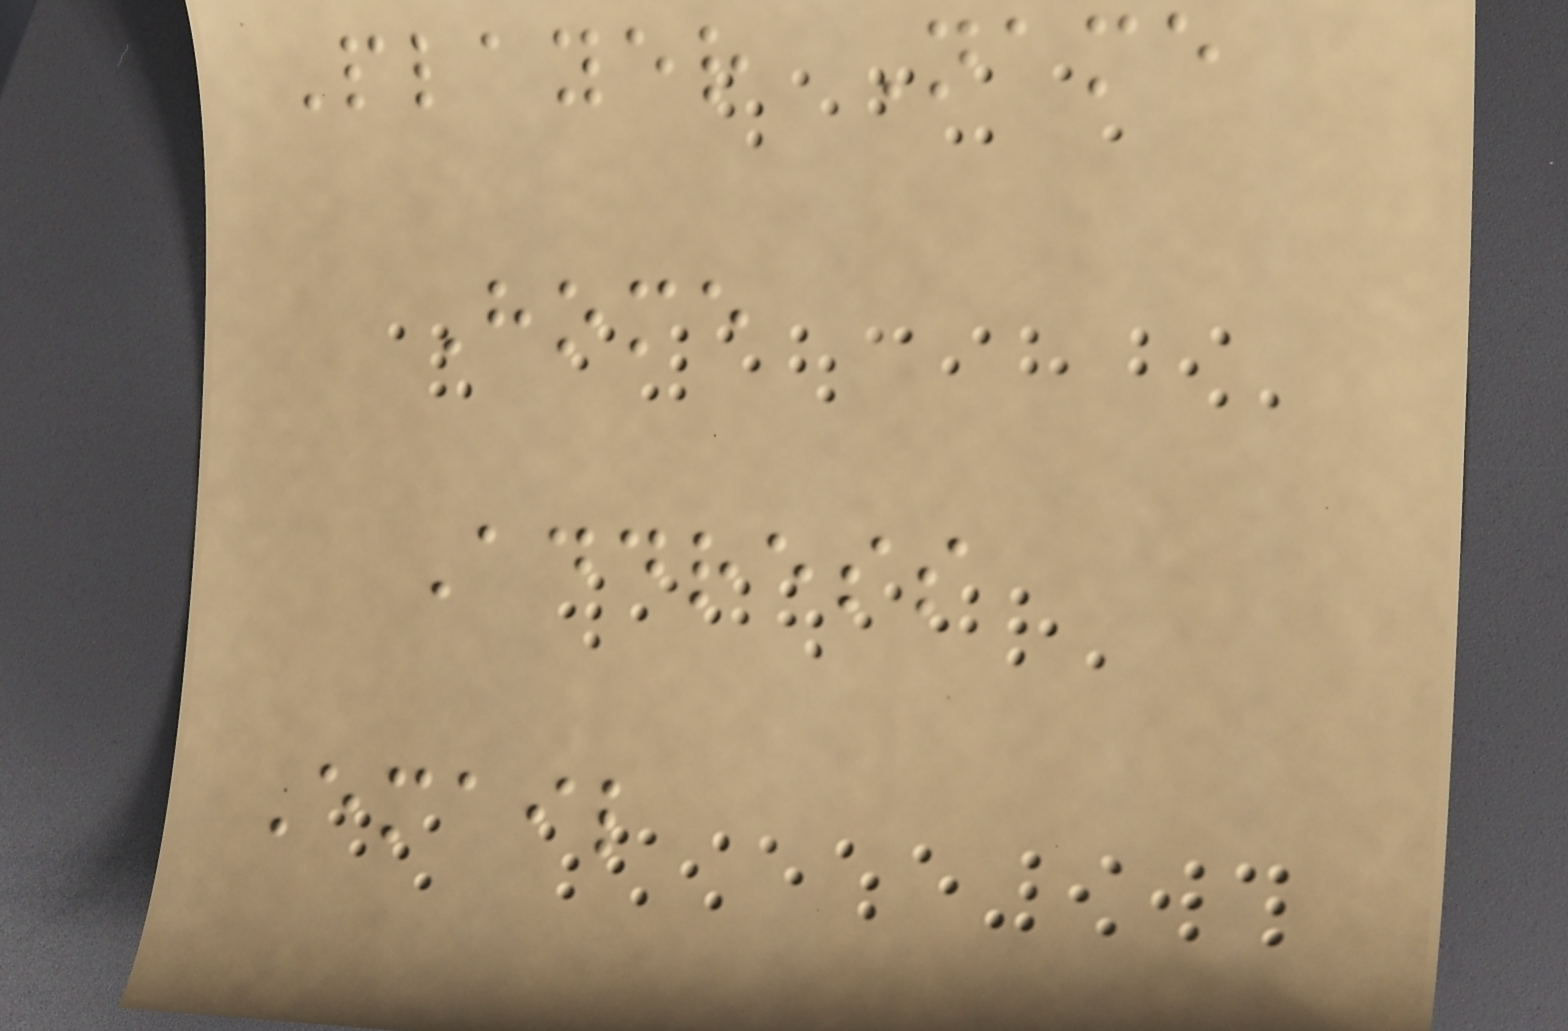Player Name
Home
Address
Email
